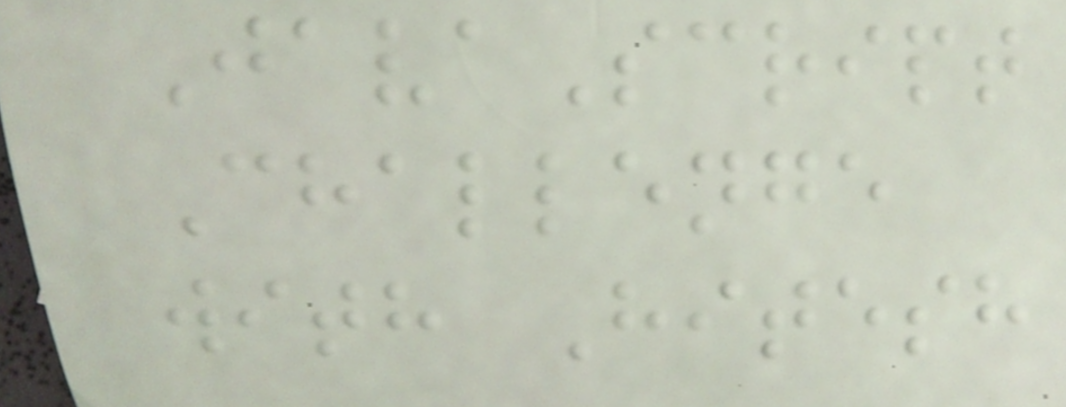JavaScript
Challenge
with Hitesh
